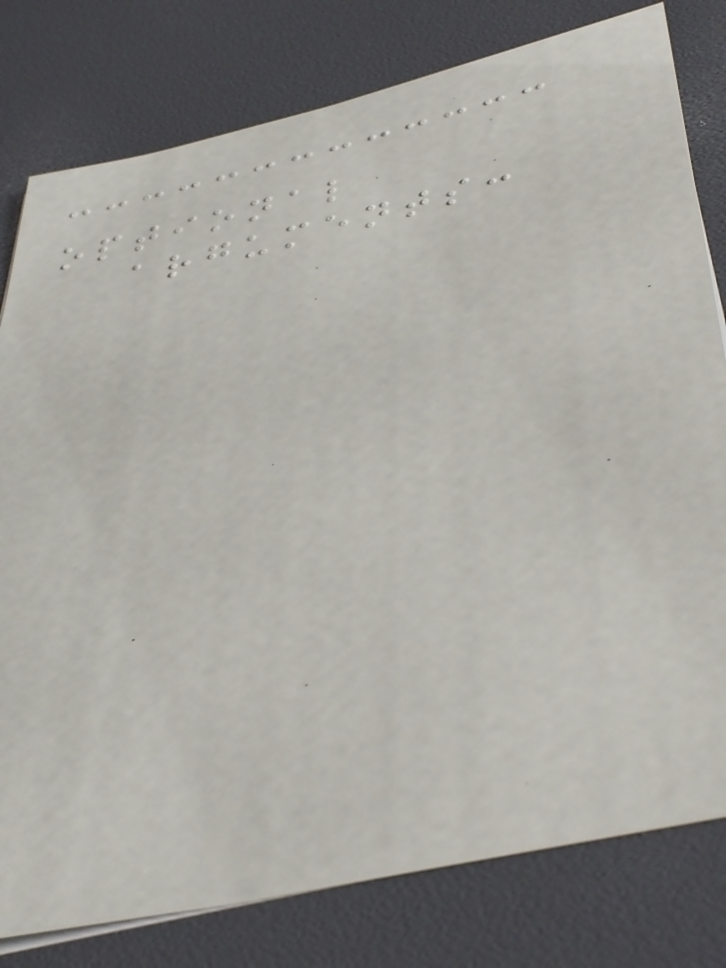optional
arguments:
